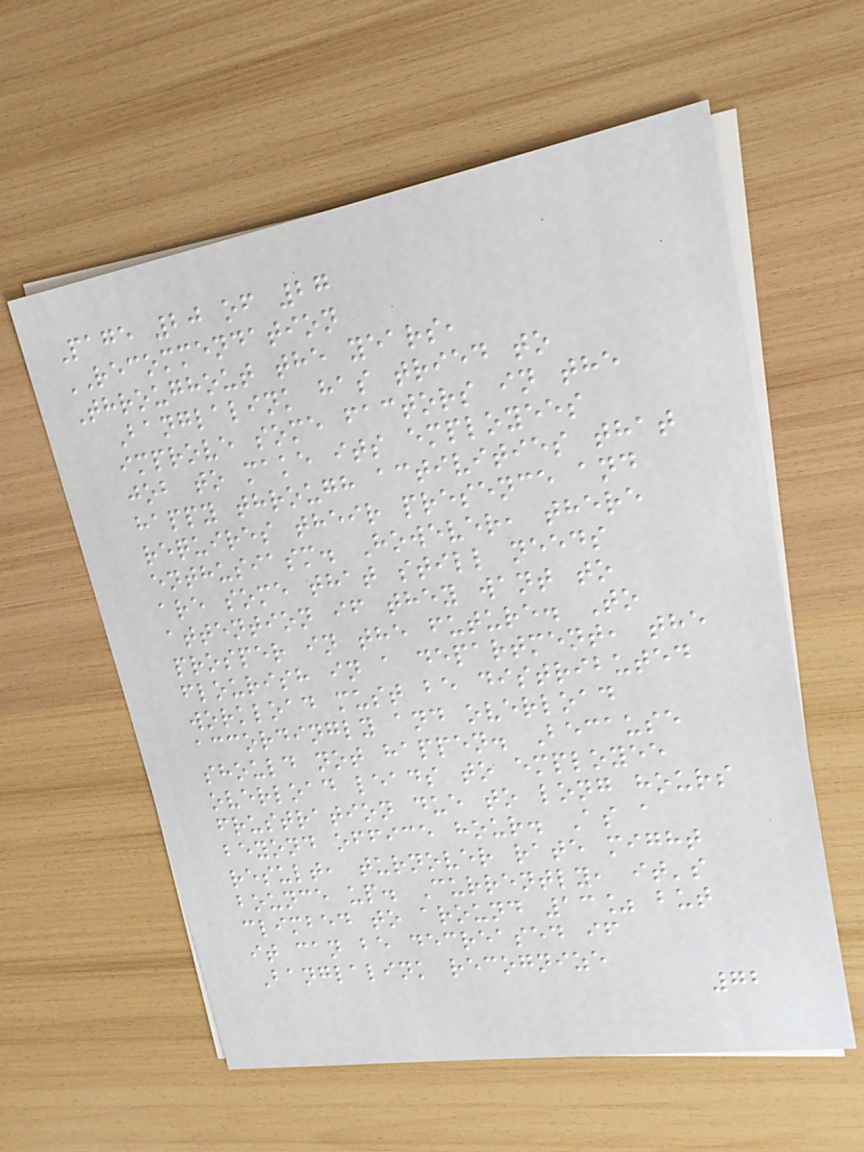Page 20 of 27
RECOMMENDATION
Throughout the years,
Banglalink has tried to
improve some factors in the
job to make its employees
happy through activities that
requires their presence and
enthusiasm. However, there
are some that still needs
attention if they want to
prosper in the future. To
flourish in a department, the
workload must be distributed
accordingly and overload
should not happen. Because
overload leads to employee
frustration due to long hours
beyond office hour. As a
result, turnover rate might
bounce up. Currently, it's
climbed to around 13% but
it can be decreased if
Banglalink recognize
72
